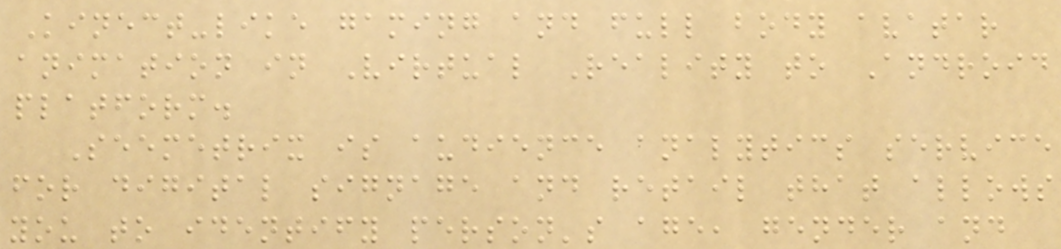Kinect-like gaming and full body avatar
animation in Virtual Reality to Android
platform.
Seemetrix is audience analytics service
for digital signage and retail that allows
you to identify person's age, gender and
